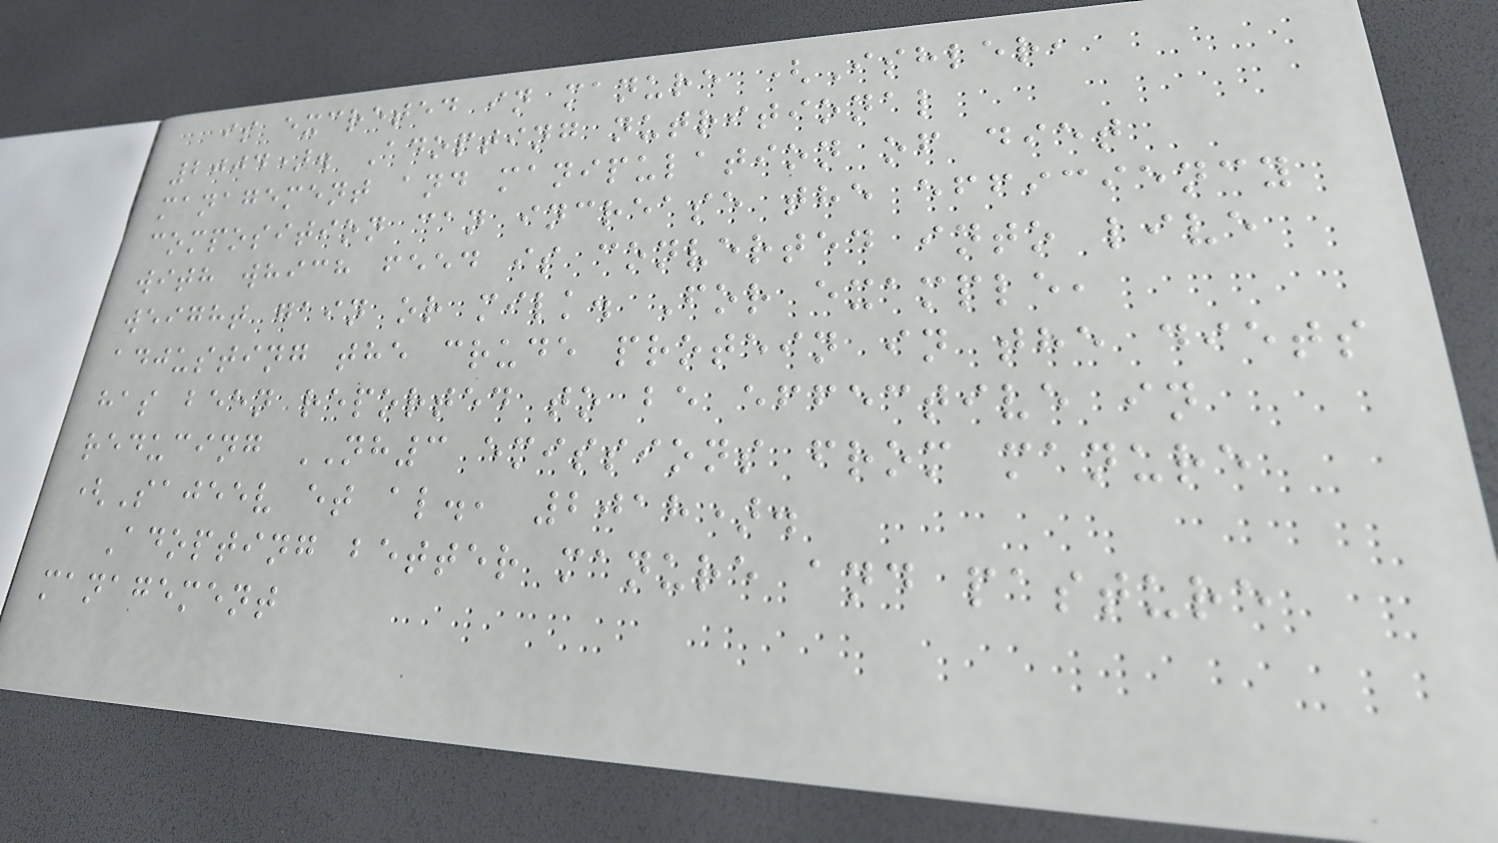is excreted in manure (Ishler,
2004). Adopting nutritional
management and manipulation of diet
composition can increase the efficiency
with which feed is converted into live
weight gain or milk. For example,
adjusting the crude protein in the diets
has been reported to be effective in
reducing NH3 emissions from manure
(Sajeev et al., 2018).
Adopting better manure and pasture
management
